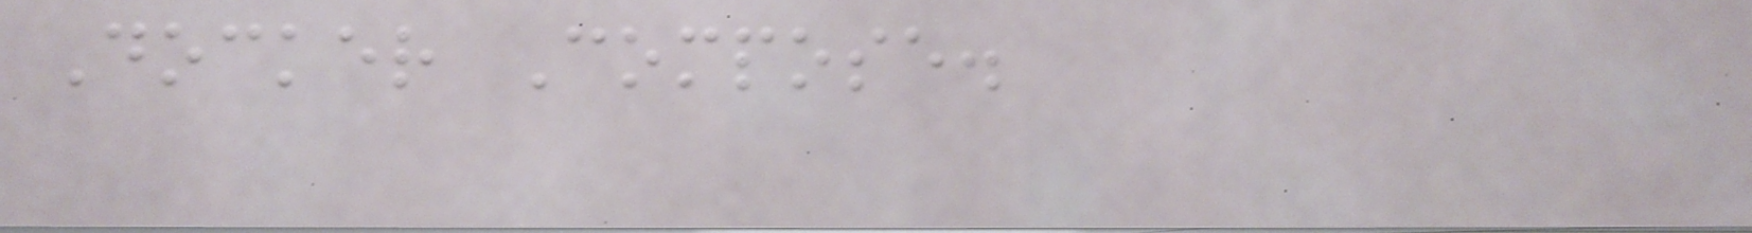Docker Compose.
